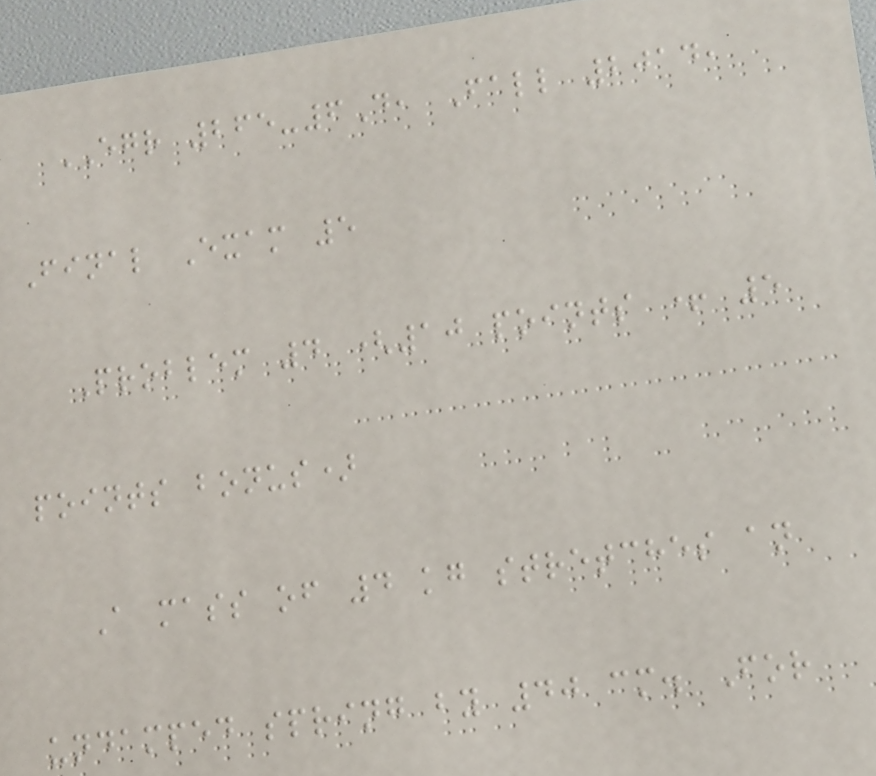EGR 265-6D, Fall 2014,
Final Exam 5
Problem 4 (10 points + 5
points bonus)
A mass of 4 kg stretches an
undamped spring by 40 cm. For
